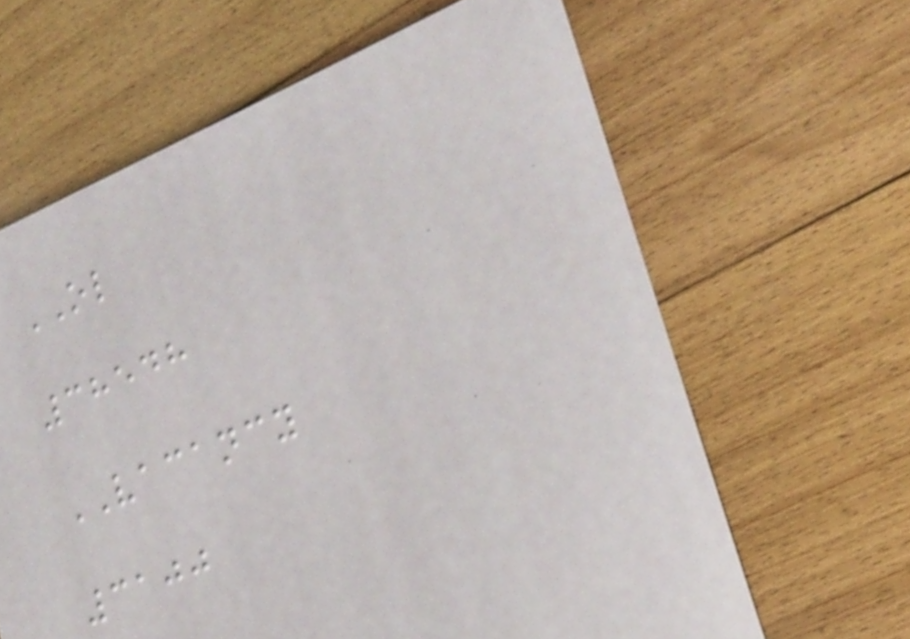OL
38548
VACANCY
3100
